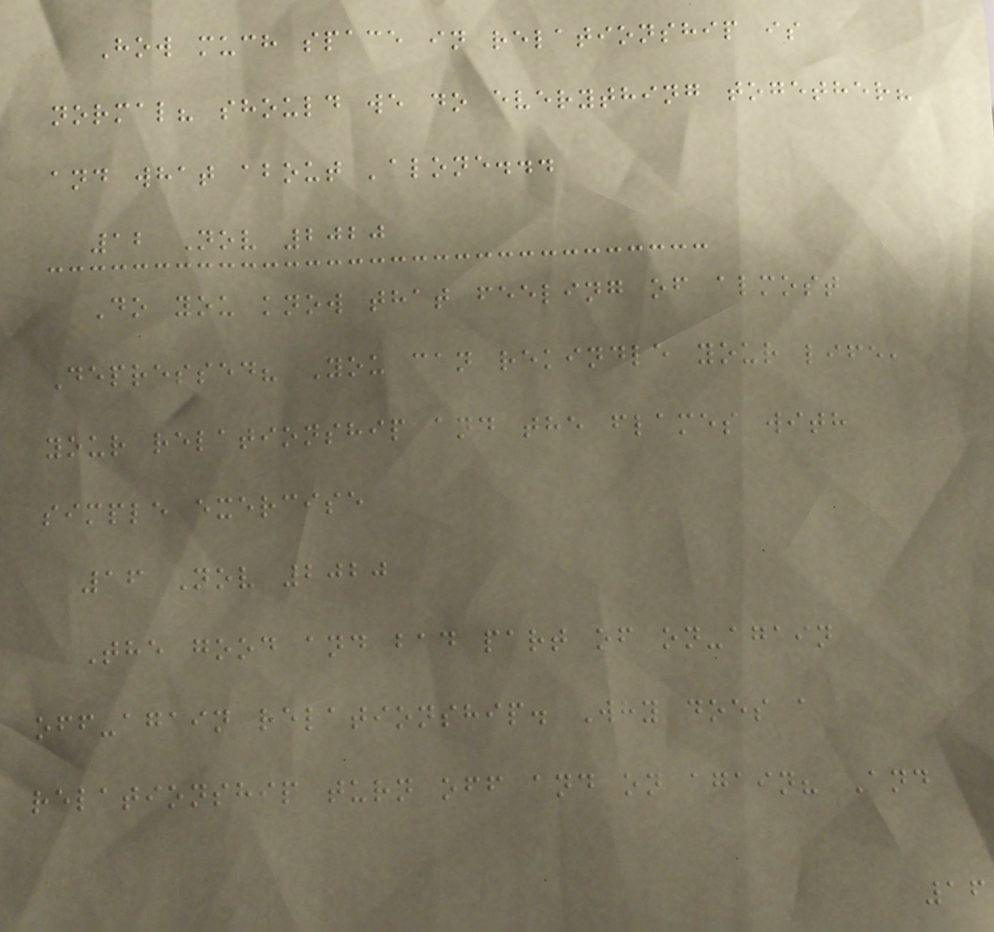How much space in relationship is
normal? should we do everything together?
and what about 'alone...
12 Nov 2020
Do you know that feeling of almost
Depressed? You can rekindle your life,
your relationship and the flames with
simple exercise
16 Nov 2020
The good and bad part of on-again
off-again relationship. Why does a
relationship turn off and on again? And
16
